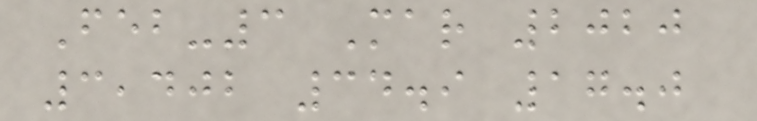Feb-3 Mar 2020
3,402 34.9 17.0
